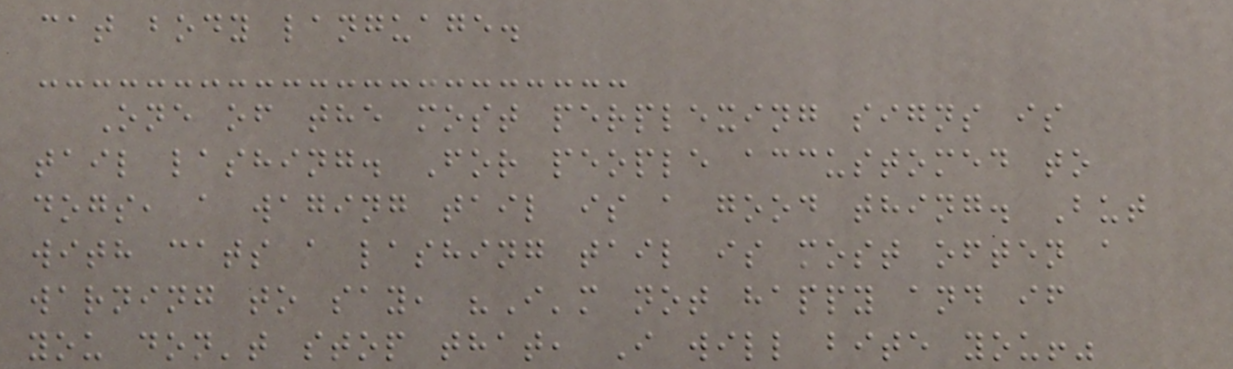cat body language.
One of the most perplexing signs is
tail lashing. For people accustomed to
dogs, a waging tail is a good thing. But
with cats a lashing tail is most often a
warning to say, "I'm not happy and if
you don't stop that, I will bite you!"
